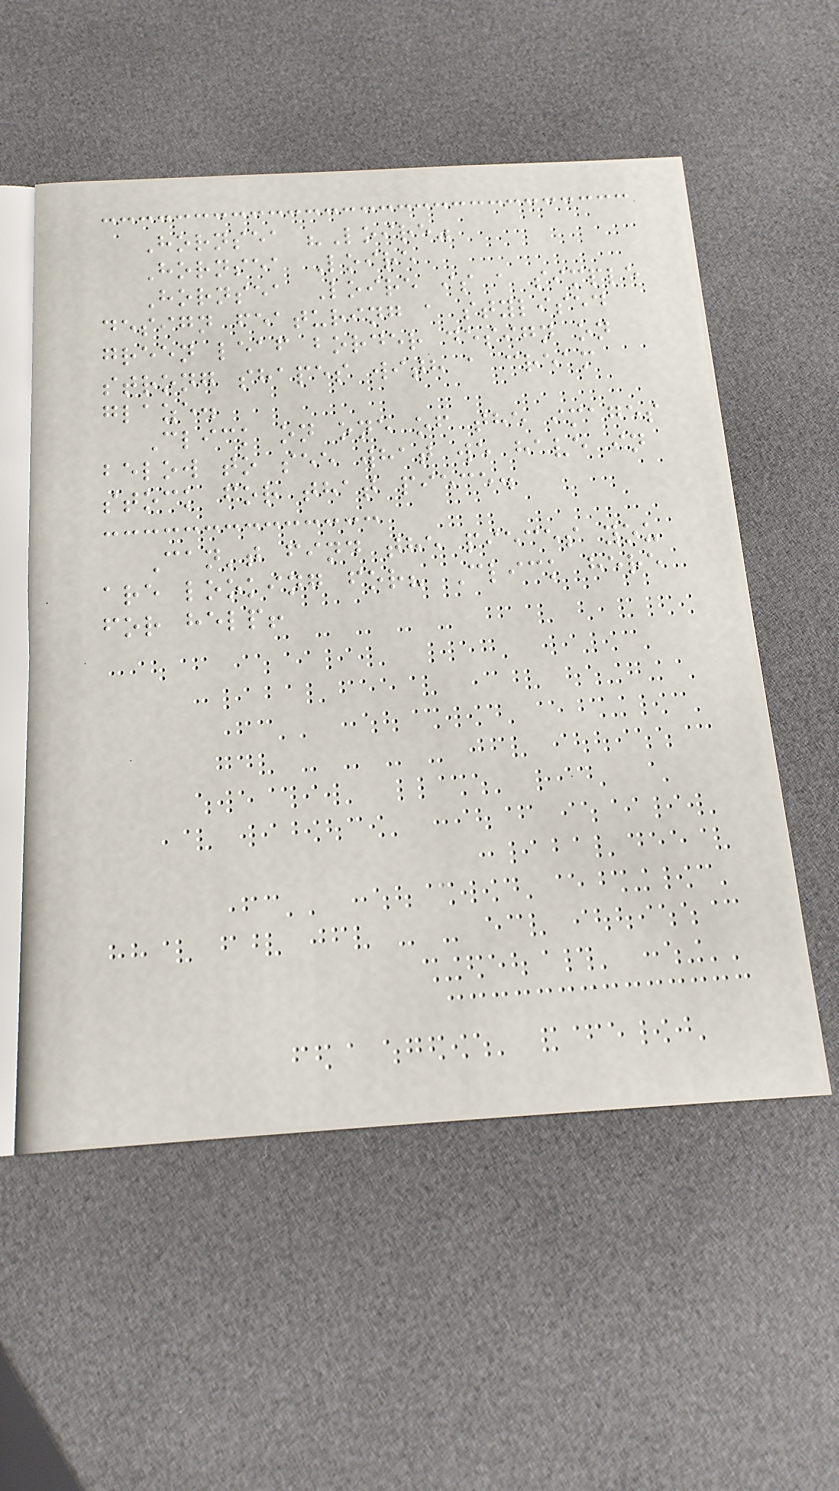Hornsea "Loire"
Hornsea Loire
Hornsea Loire is a simple
design featuring a stylised
green leaf border design on
strong shapes with a cream
glaze.
Click on one of the images
below to see what we have in
stock for that piece.
Can't find the pieces you
are looking for? Click here
for help!
